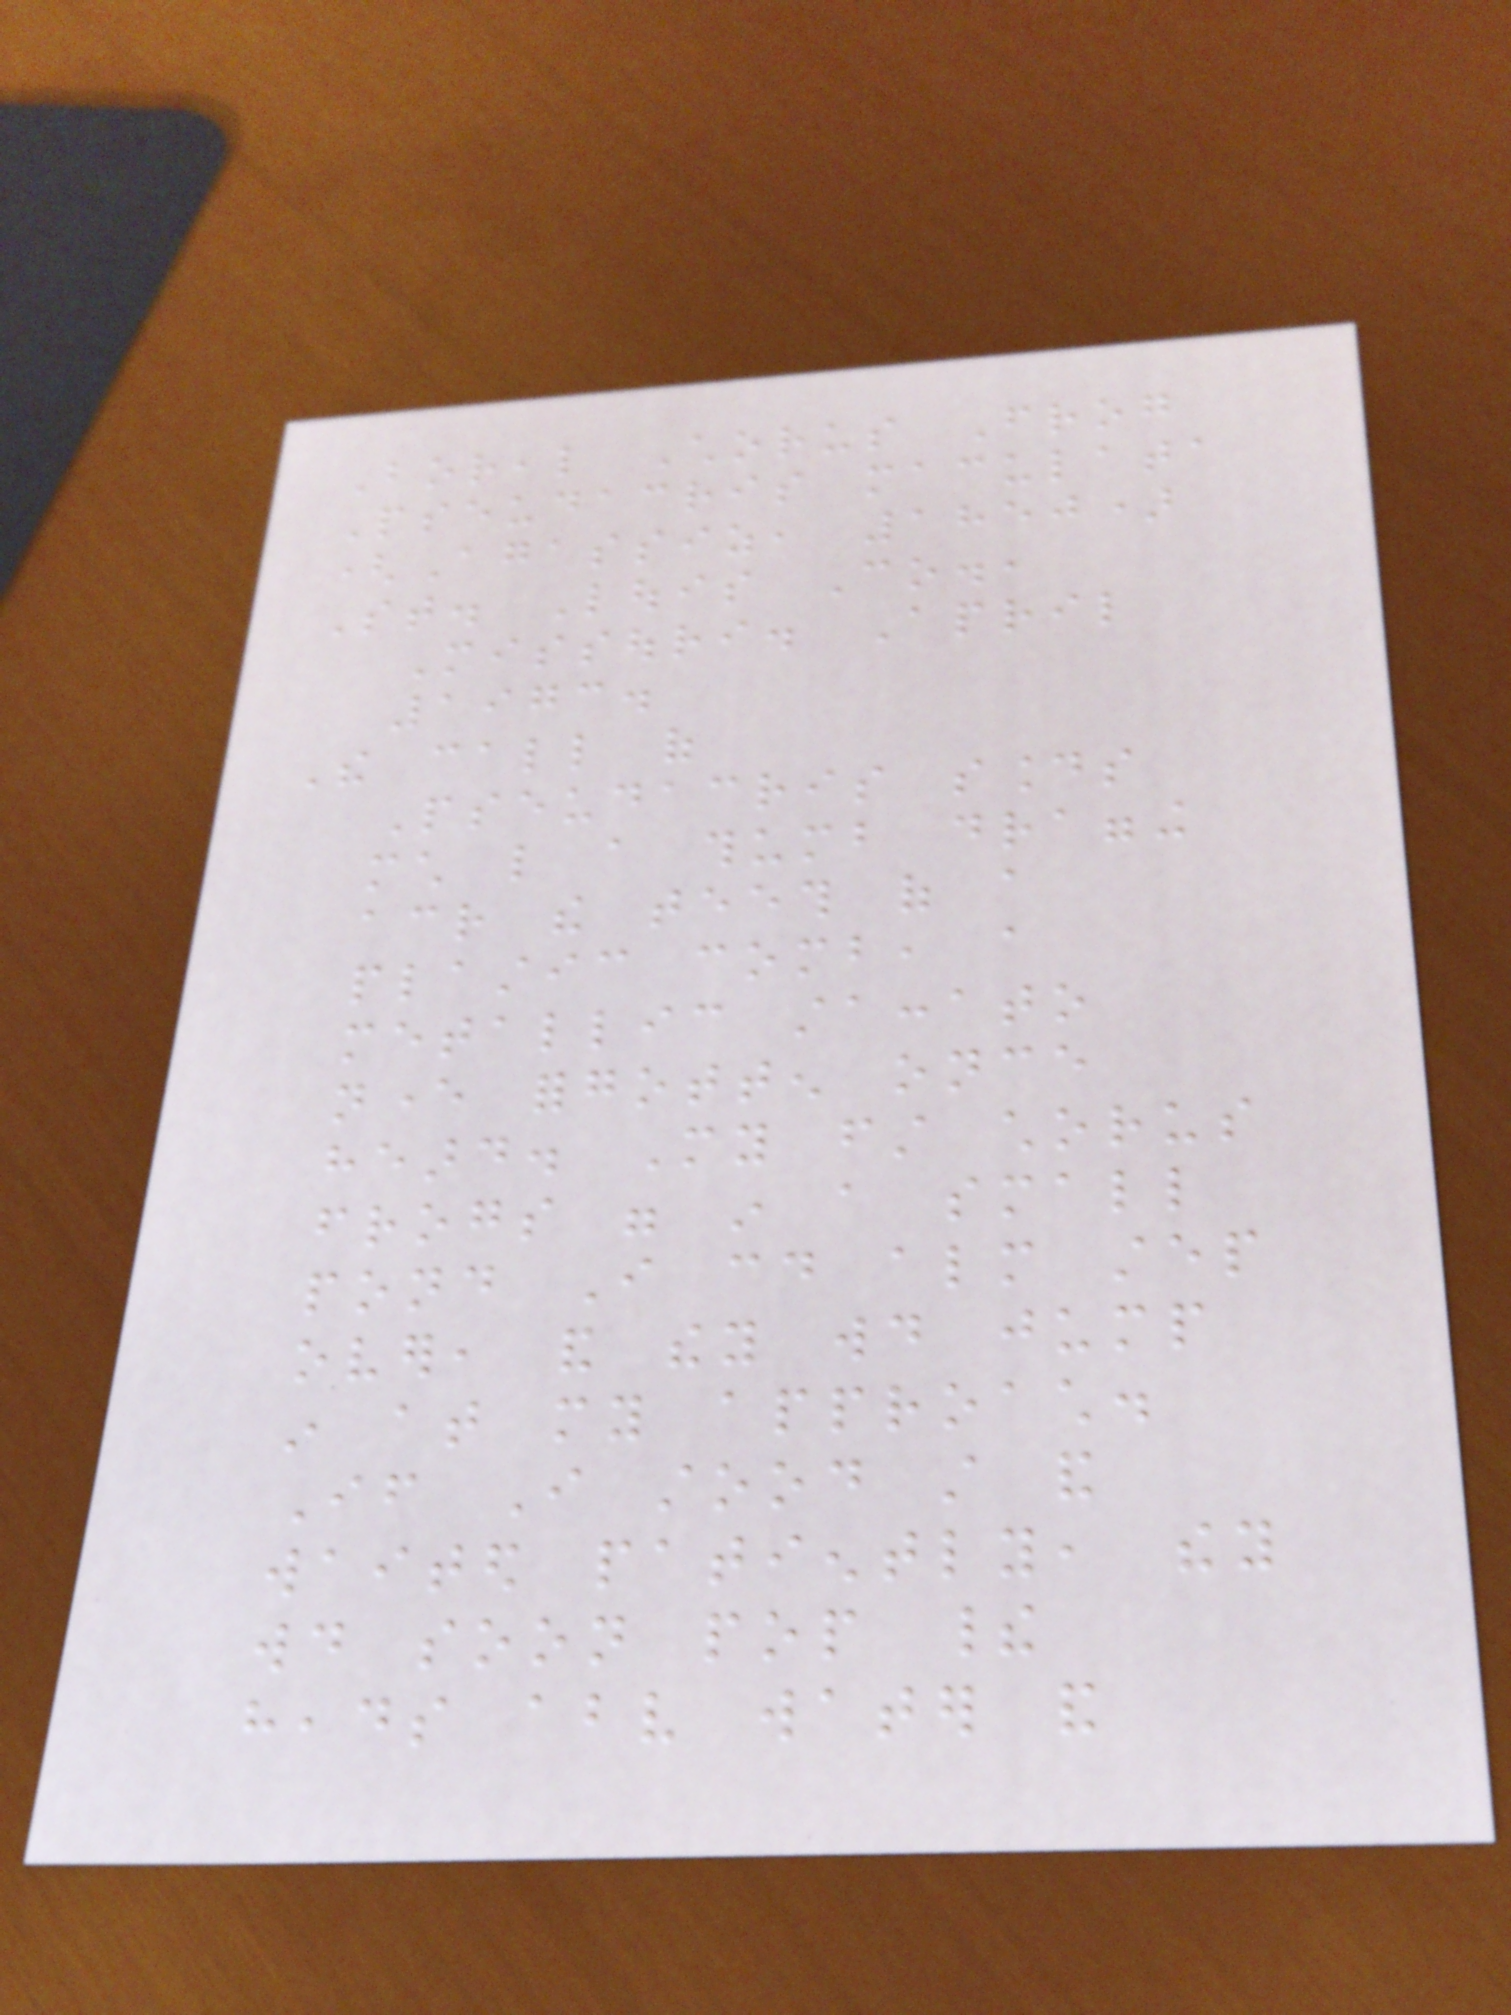Boreal Chorus Frog
Pseudacris maculata
(Agassiz, 1850)
St. Louis Co.,
Missouri. April
1973.
The call of
Pseudacris sounds
much like a thumb dragging
across the teeth of a
plastic comb, a
metallic staccato
never forgotten once
heard. My first chorus
frogs were in a small
pond I could almost step
over, and they would jump
in at my approach.
If I stood still and
waited patiently, they
would soon pop their
heads above water and
